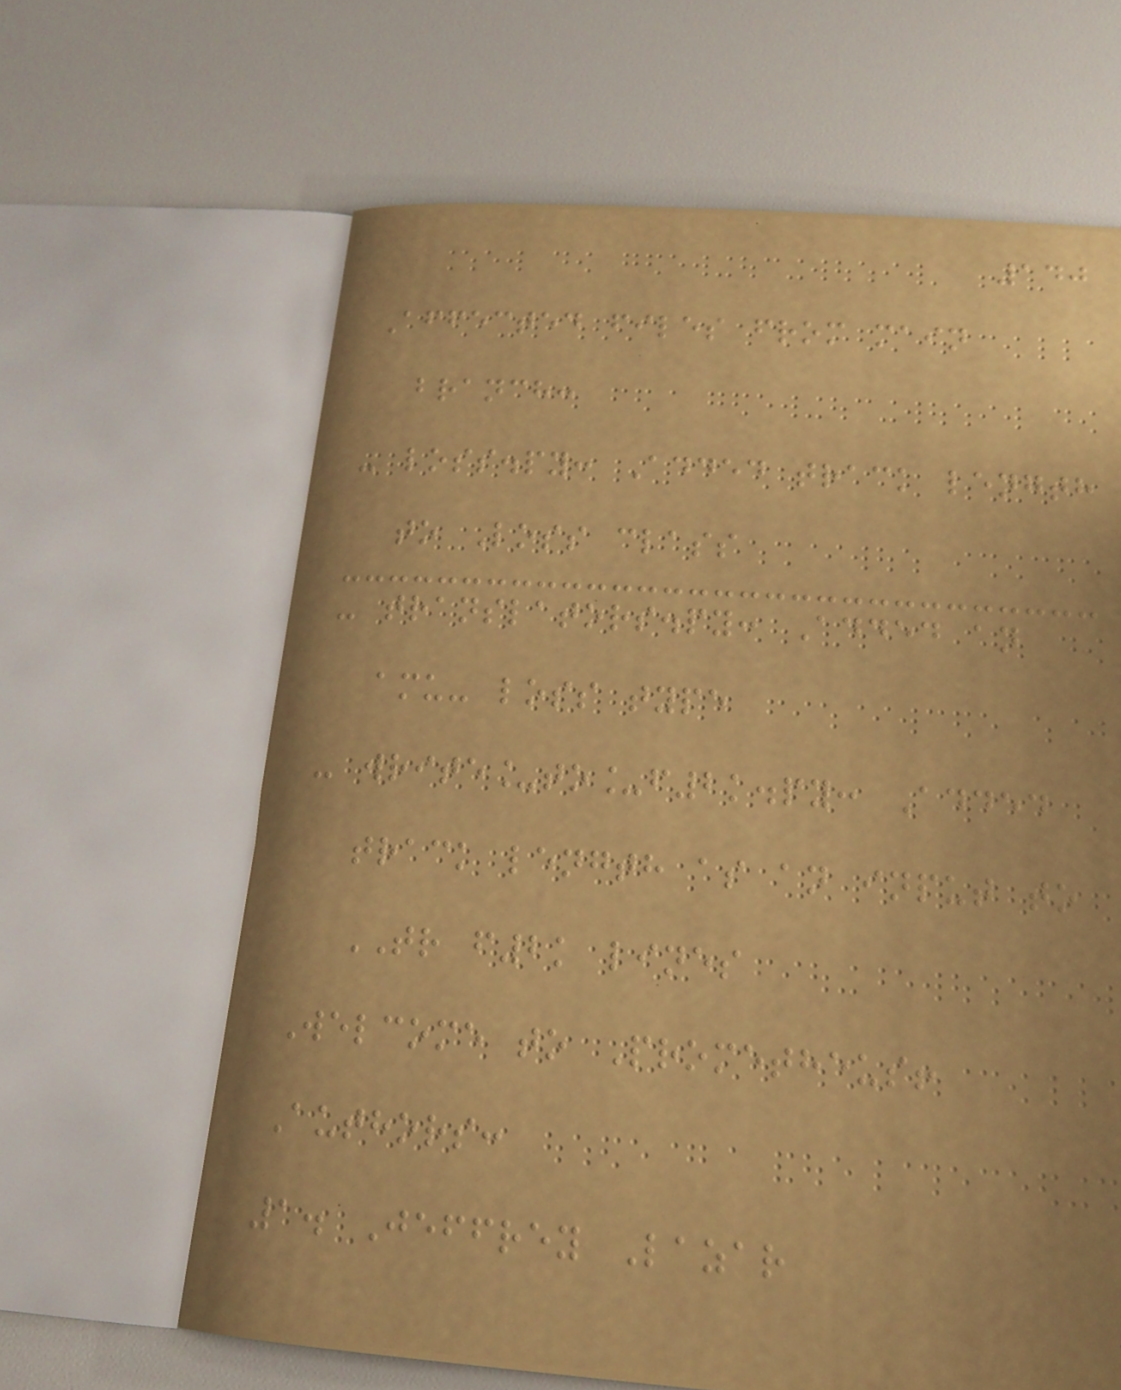140
Affected files from main
branch:
- loss.py: Added track length
to Loss class
- translators.py: Added an
amu- loss type
- write_to_f2k.py: Added
track length as an input to
TR f2k lines
Welcome to Prometheus!
Authors:
1. Jeffrey Lazar
